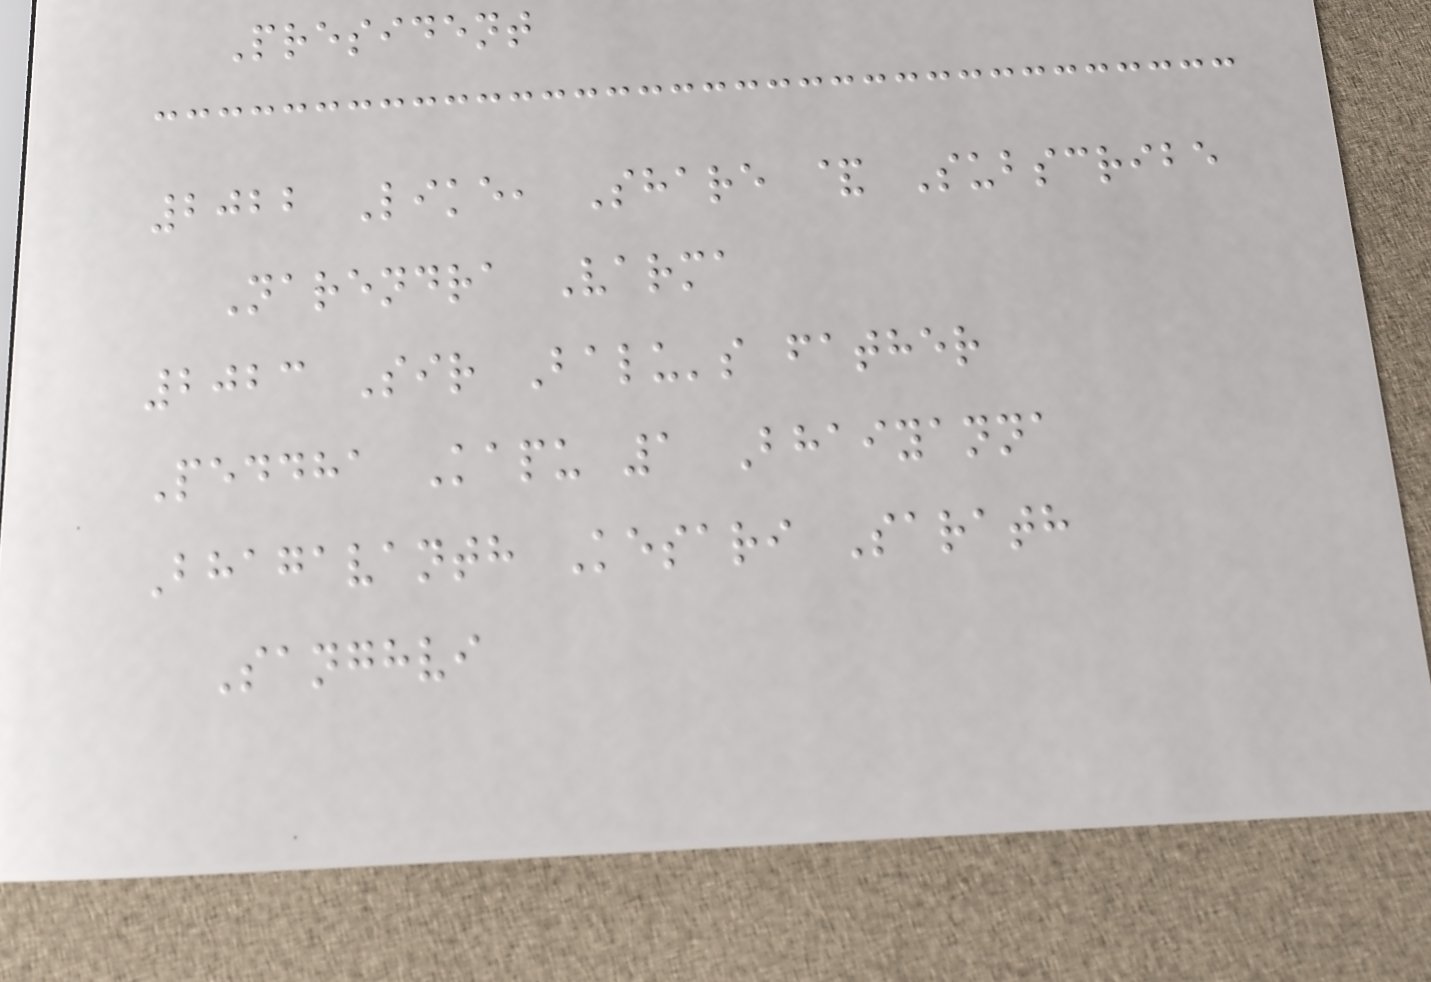President
2022 Like, Share & Subscribe
Narendra Varma
2023 Sir Balu's father
Peddha Kapu 1 Bhaiyanna
Bhagavanth Kesari Sarath
Sanghvi
